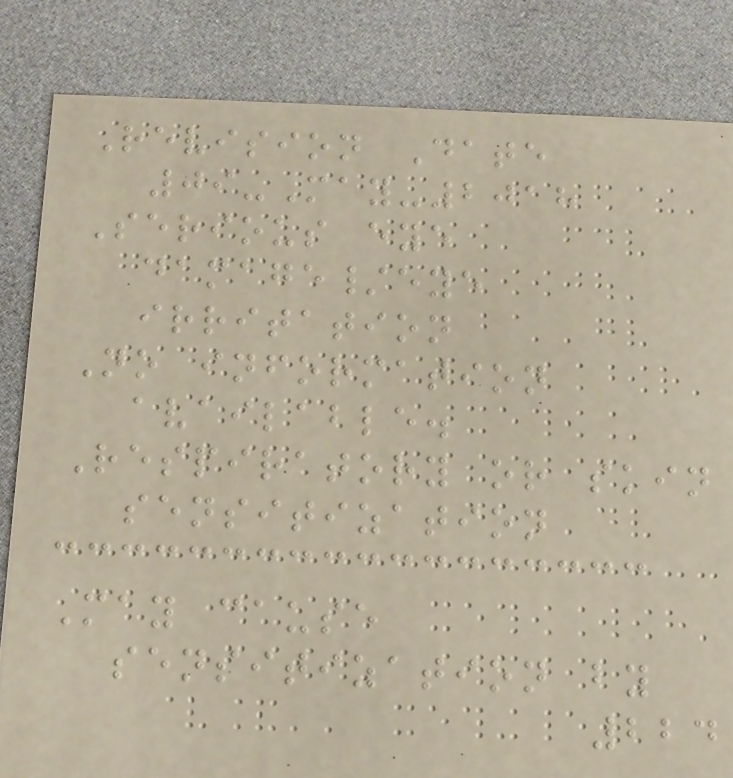Revision Date
09-May-2018
Serious eye
damage/eye
irritation
No information
available.
Respiratory or skin
sensitization
May cause
sensitization by
224
